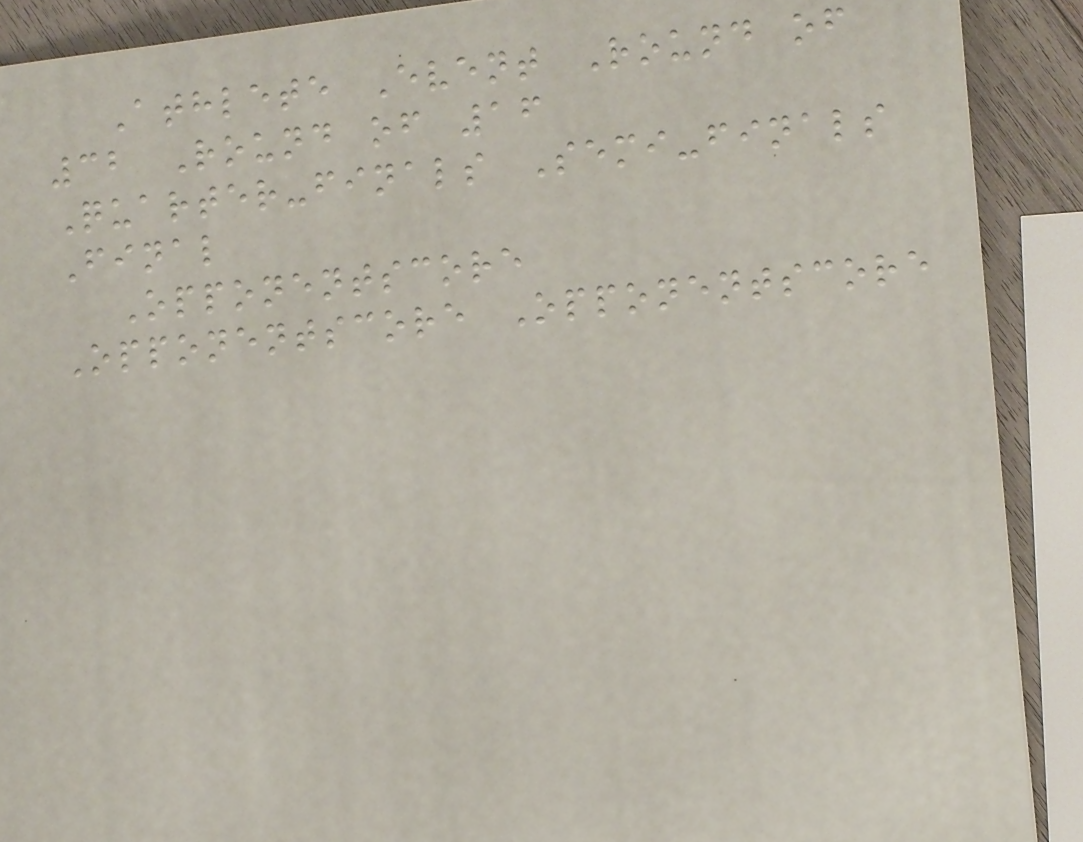Athlete Event Round of
32 Round of 16
Quarter-finals Semi-finals
Final
Opponentscore
Opponentscore Opponentscore
